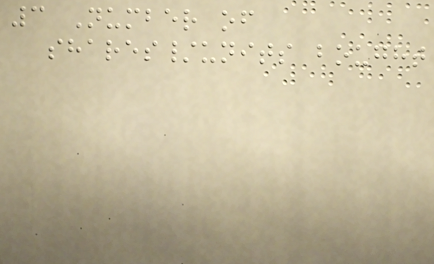3 Number of
shares/units bought
